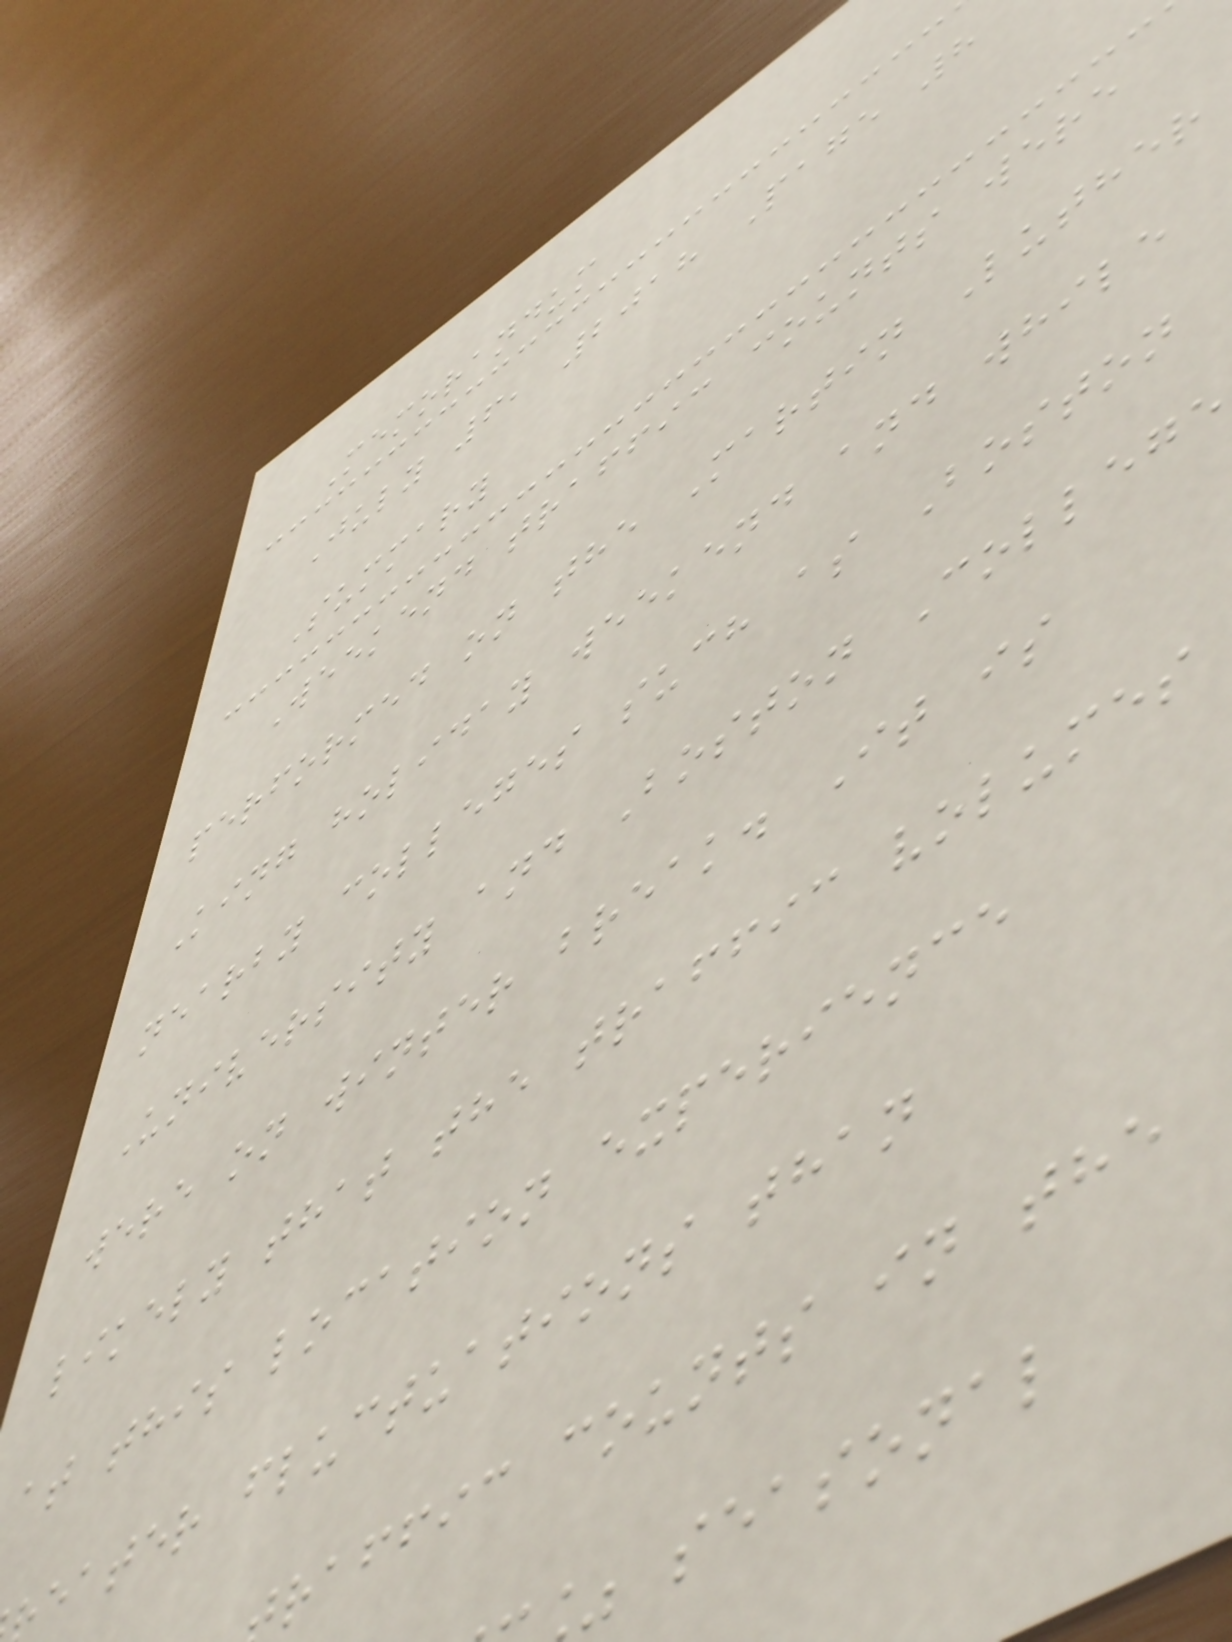Memorandum
July 6, 2018 Page 8
Summary
Weekend traffic counts were
performed on the Martin Luther
King holiday weekend and while
nearby colleges such as Boston
University and Boston College
were on winter break. It is
likely that the traffic volumes
at this location experience
eater fluctuations than
raffic counts in the
seasonal
